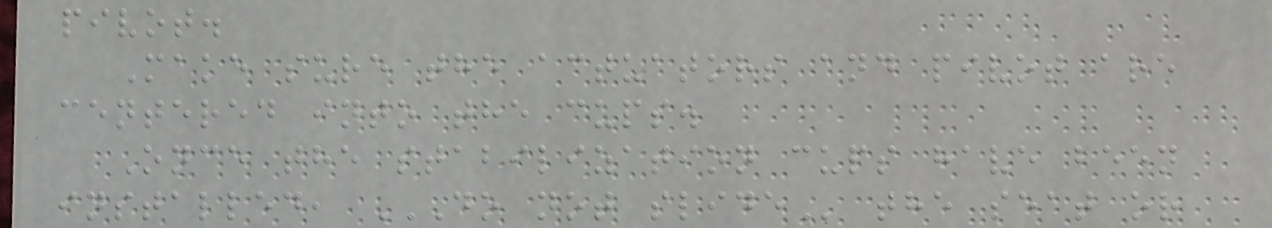pivot.
Make sure the actuators and pivot are
centered into the cups.
Once the stabilization cups have been
installed, DO NOT SLIDE the seat or
